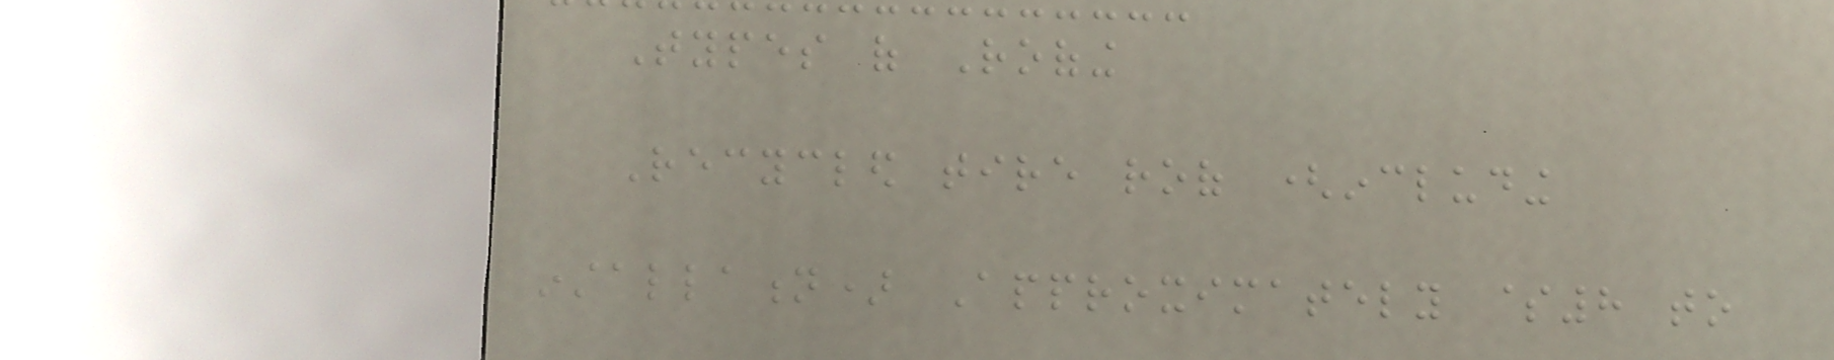Types of Roofing
Recycled tire roof (including
installation) Approximately $8 to
